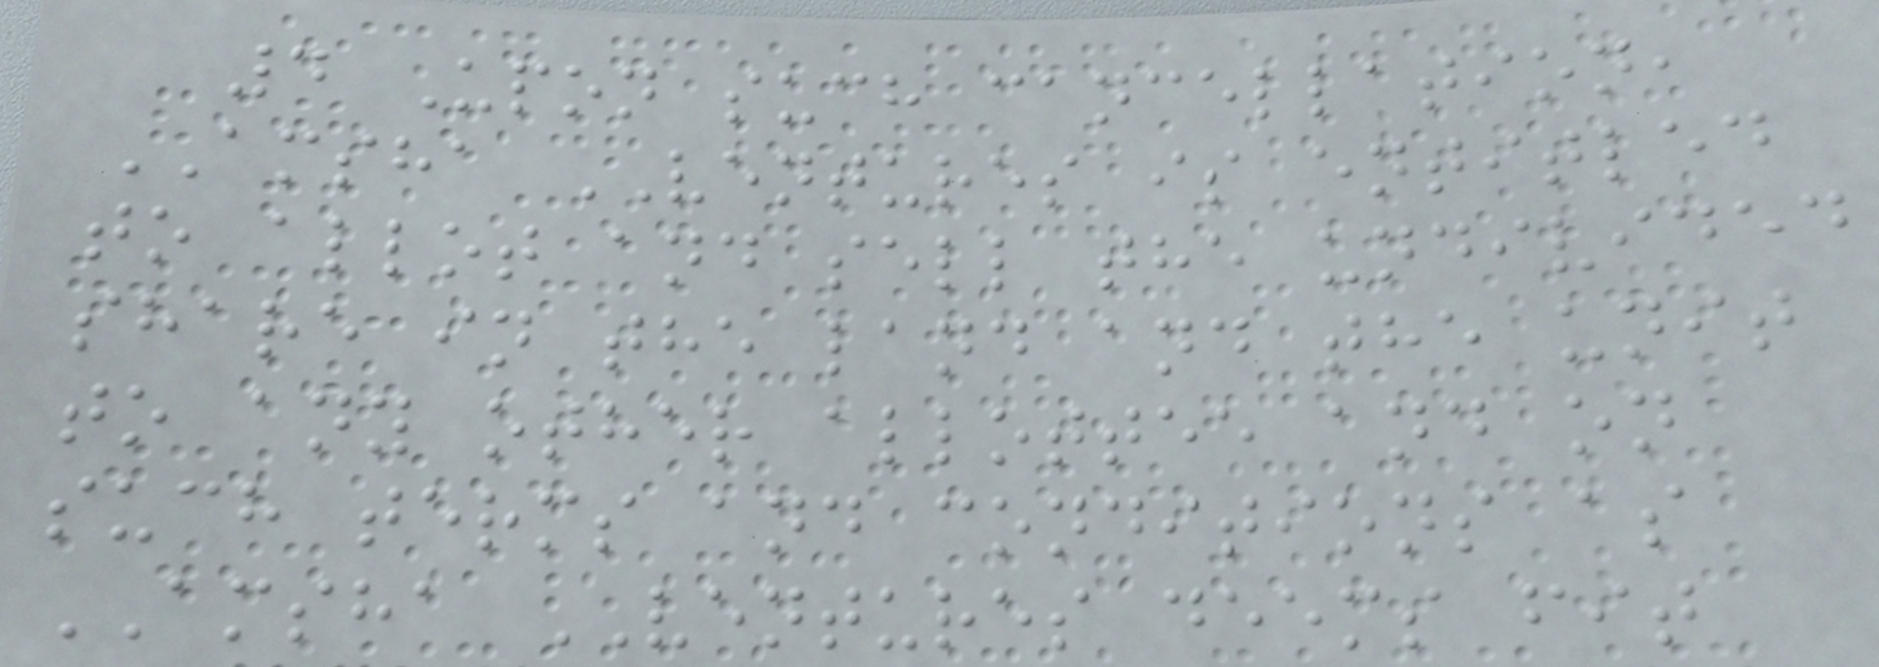4 Upon such cancellation,
AMSHA VENTURES is entitled
to allot and sell the undivided
share in the land and the unit
to any other allottee and on
such terms and conditions as
AMSHA VENTURES deems fit
